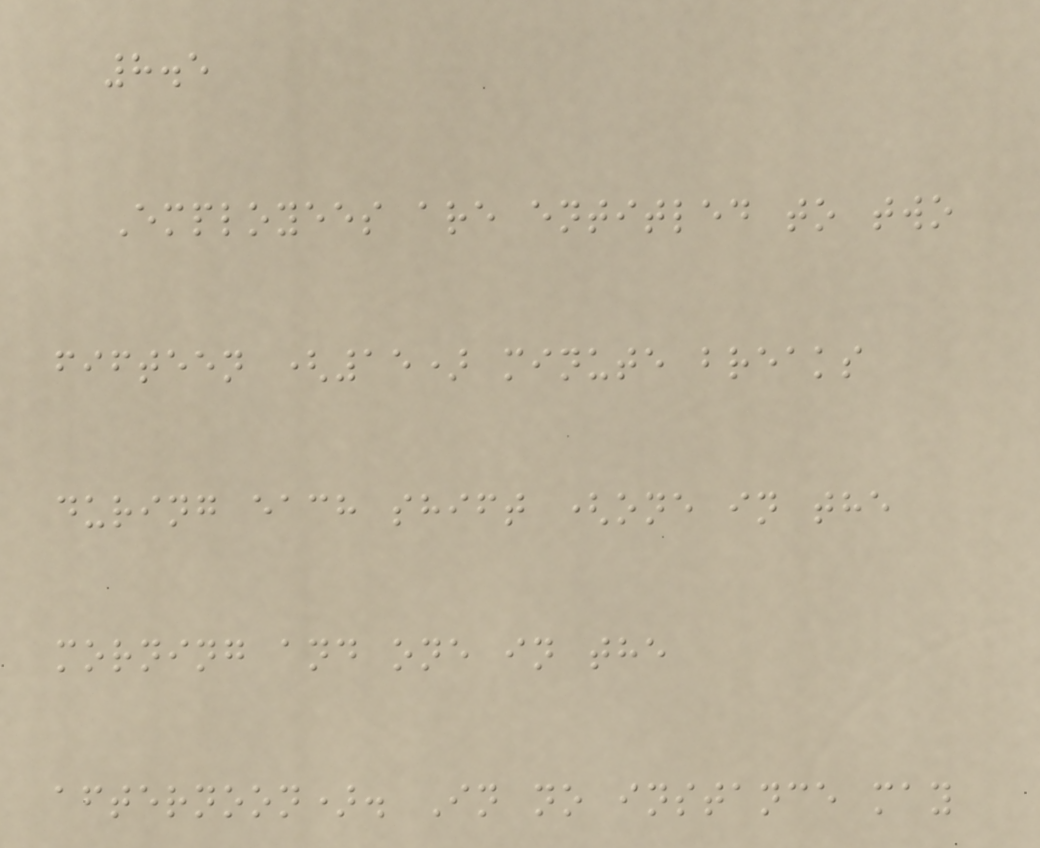8.5
Employees are entitled to two
fifteen (15) minute breaks
during each shift (one in the
morning and one in the
afternoon). In no instance may
